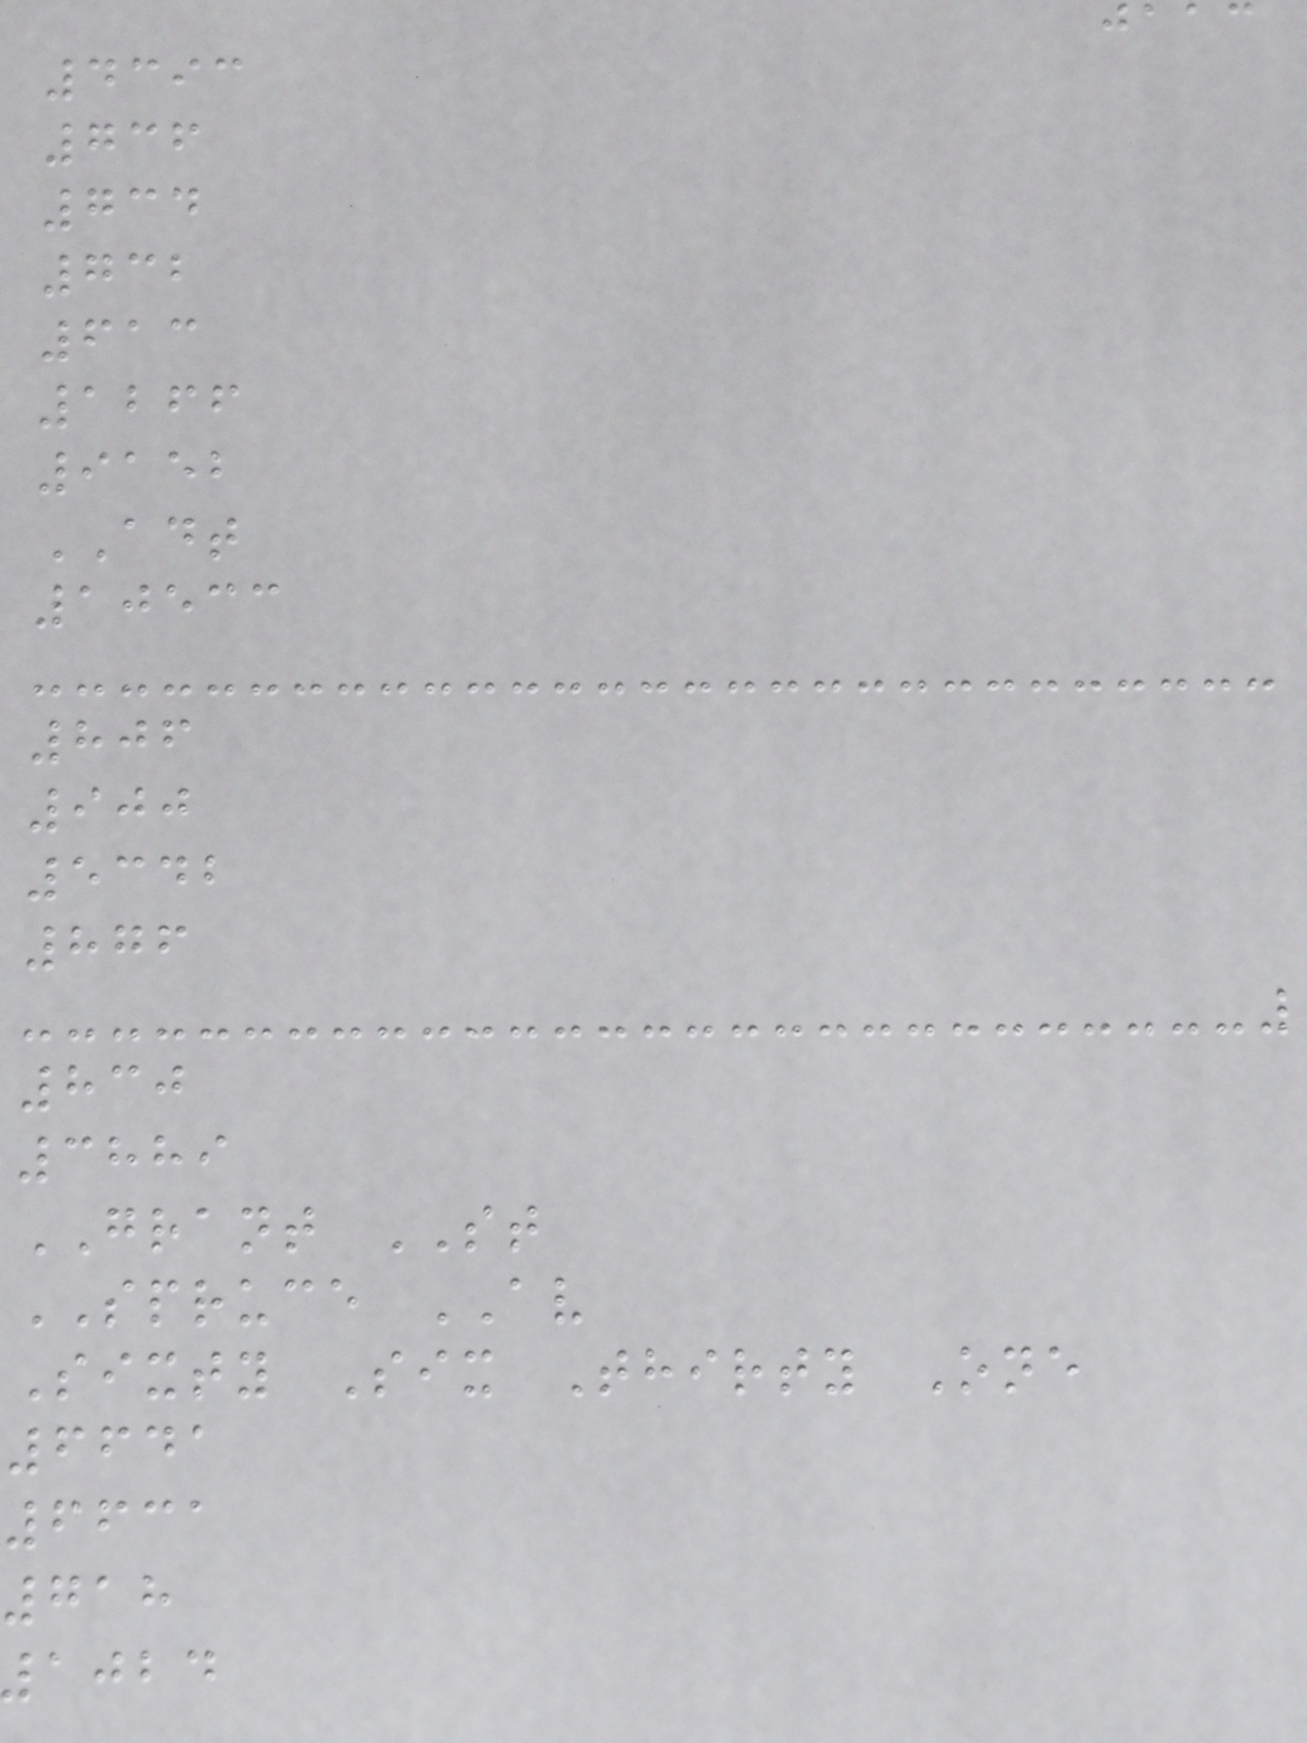4393
736
734
732
613
1266
9152
ADT
10533
806
900
5342
876
830
3889
GRANT ST
SPRUCE AV
Sixty Six Thirty One
6641
6631
718
ajbd
